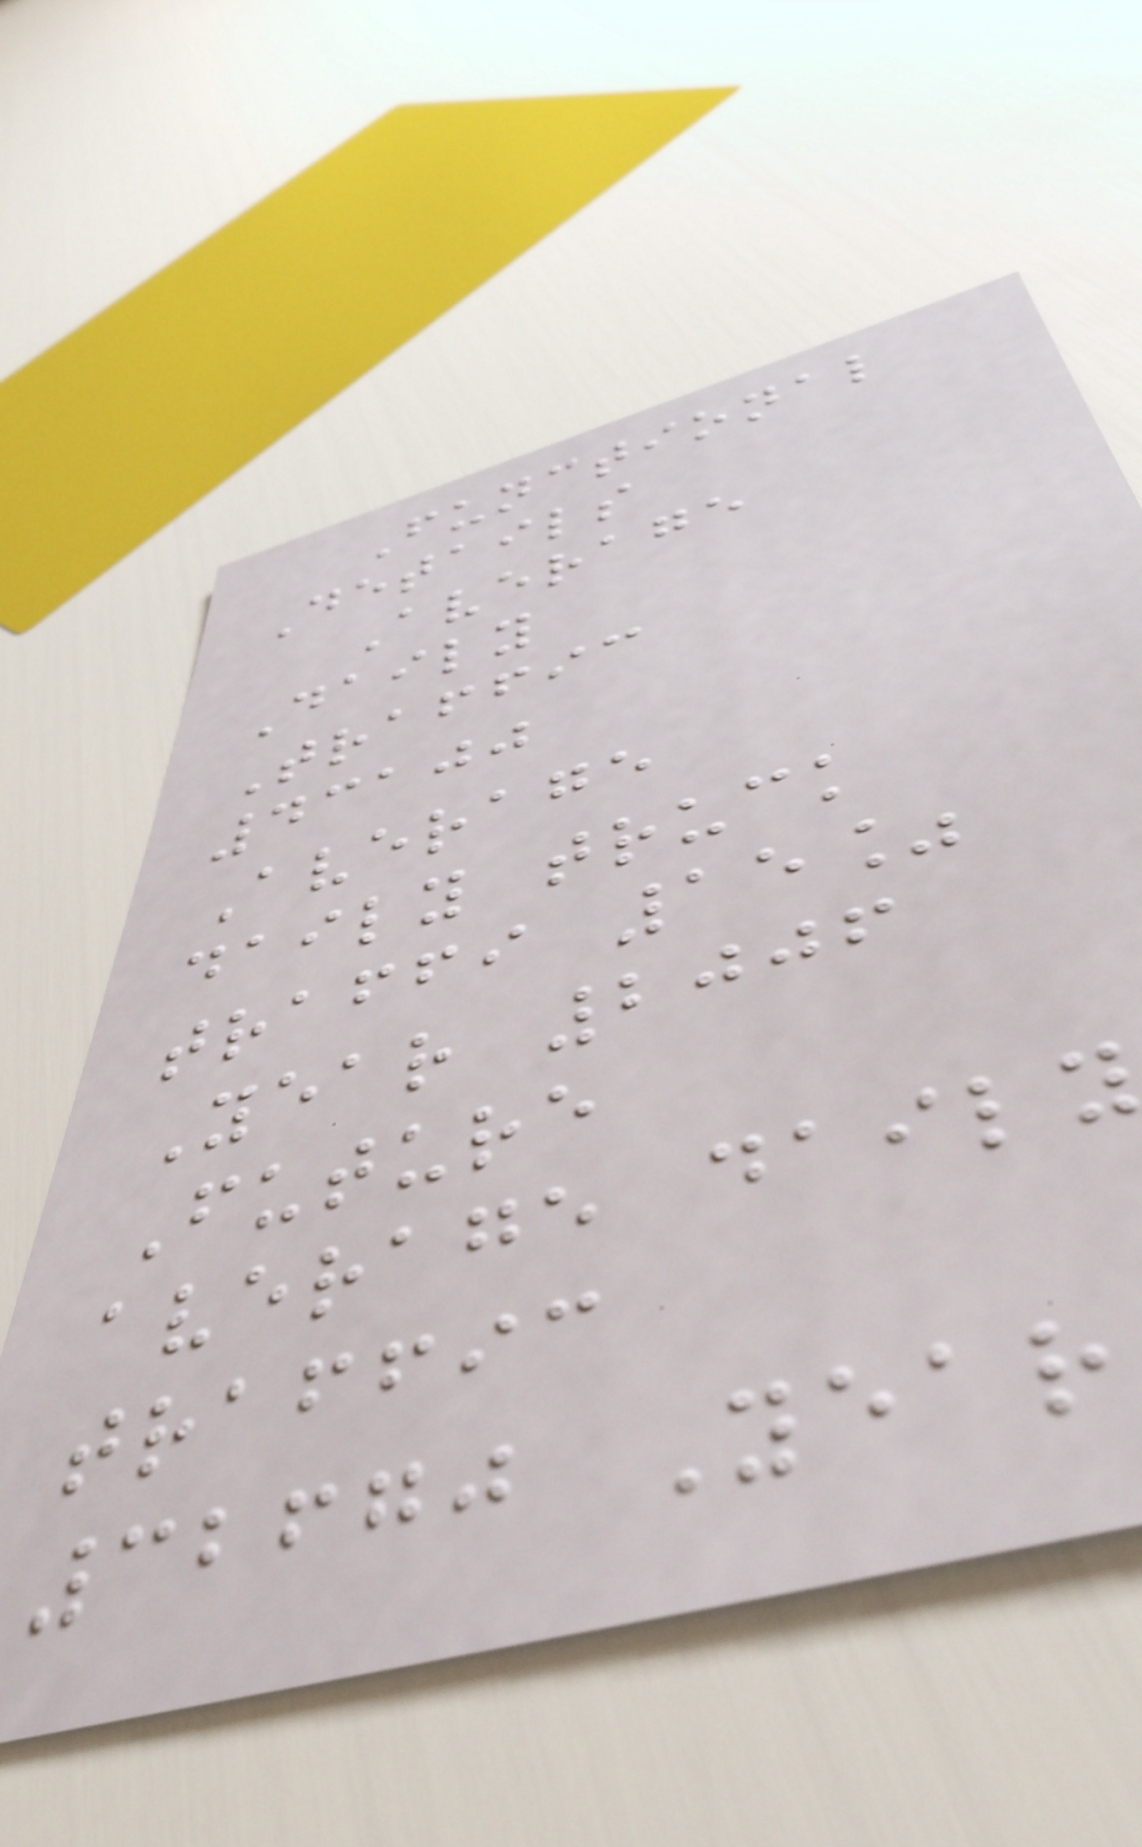Functional
Details
Average
Daily
Traffic
43100
Average
daily truck
traffi 15%
Year 2006
Future
average daily
traffic
32670 Year
